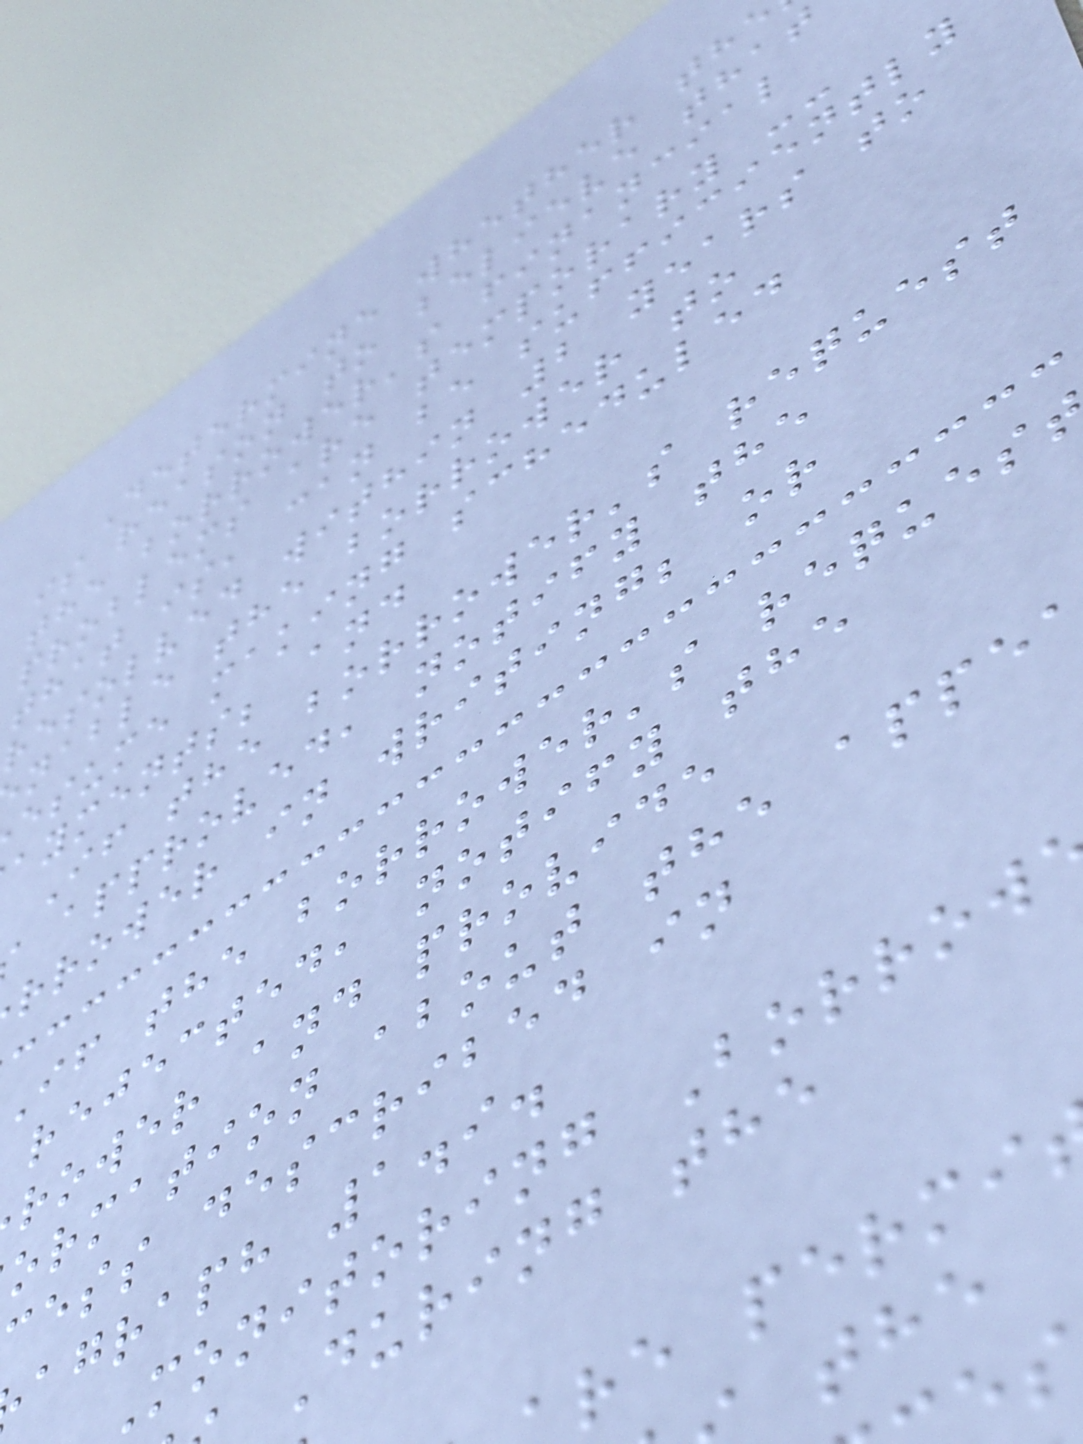Determine whether the
is reason to believe that
the borrower's financial
problems are temporary --
that is, can be sufficiently
resolved within 2 years to
nable the borrower to
esume making scheduled
ayments; and
If the borrower's request
approved, notify the
rrower in writing; or
If the borrower's reques
rejected, notify the
rower and provide
ormation about the appe
cess described in
agraph 1.9.
Monitoring Borrow
During the
re permi
